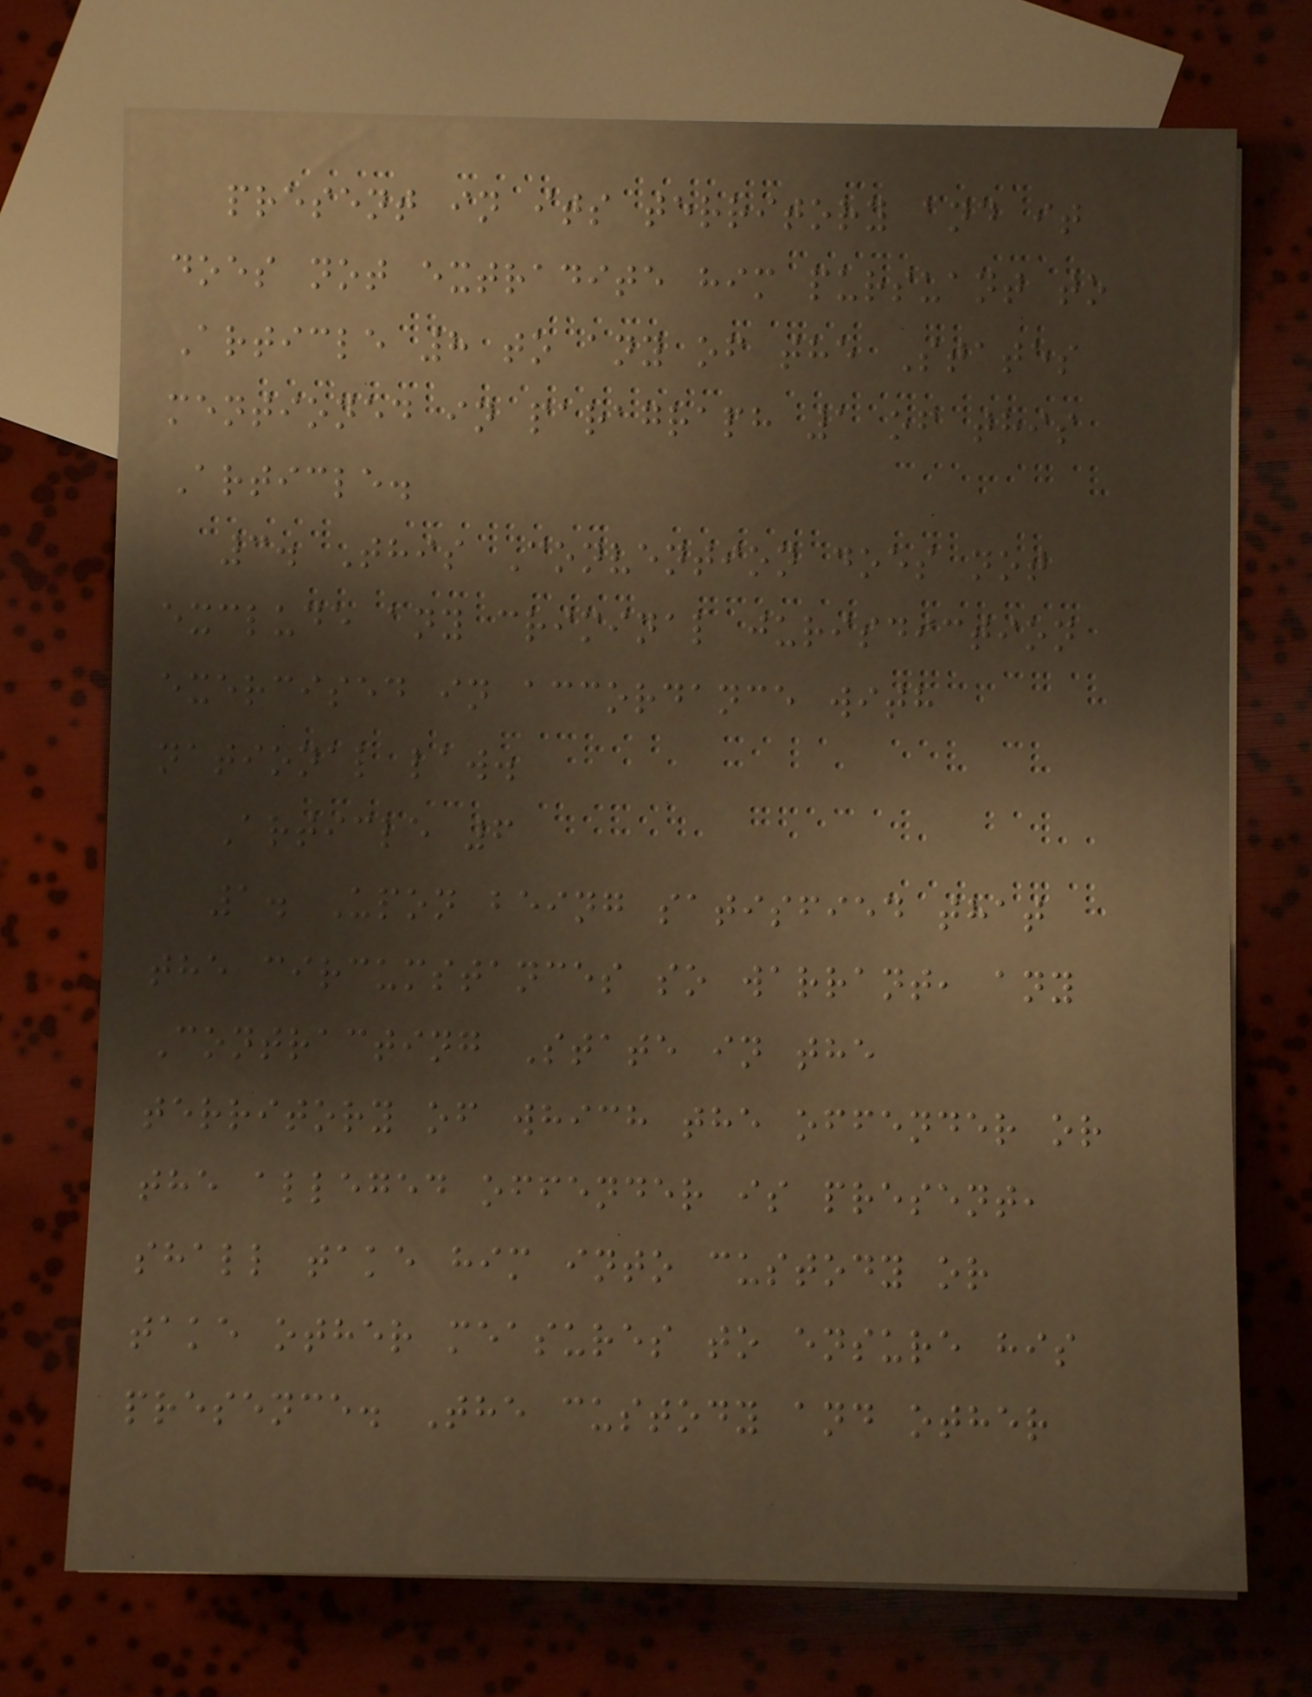present in its territory and it
does not extradite him pursuant to
Article 8 to any of the States
mentioned in paragraph 1 of this
Article.
3. This Convention does not
exclude any criminal jurisdiction
exercised in accordance with
national law.
Article 6
1. Upon being satisfied that
the circumstances so warrant, any
Contracting State in the
territory of which the offender or
the alleged offender is present,
shall take him into custody or
take other measures to ensure his
presence. The custody and other
